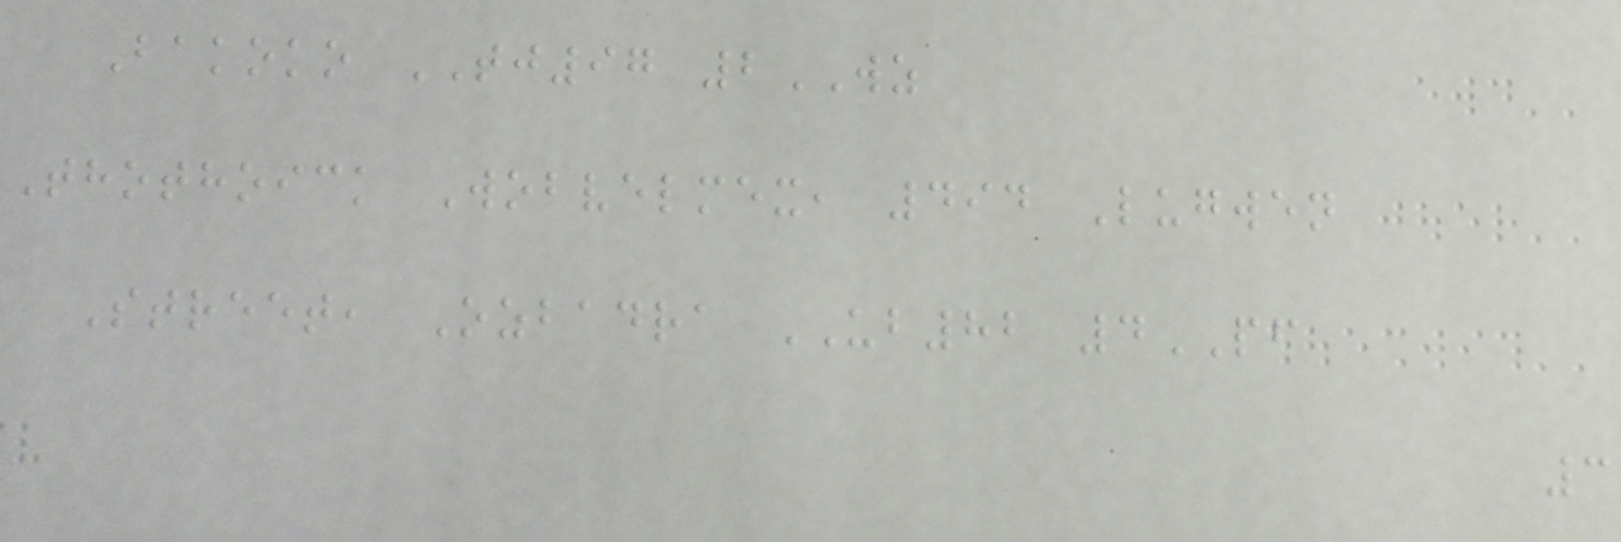Bakoko TJ97 2WZ
Thothoick Wobvelmex, 494 Lugwen
Street, Ozbadra UB82 4PF
3
